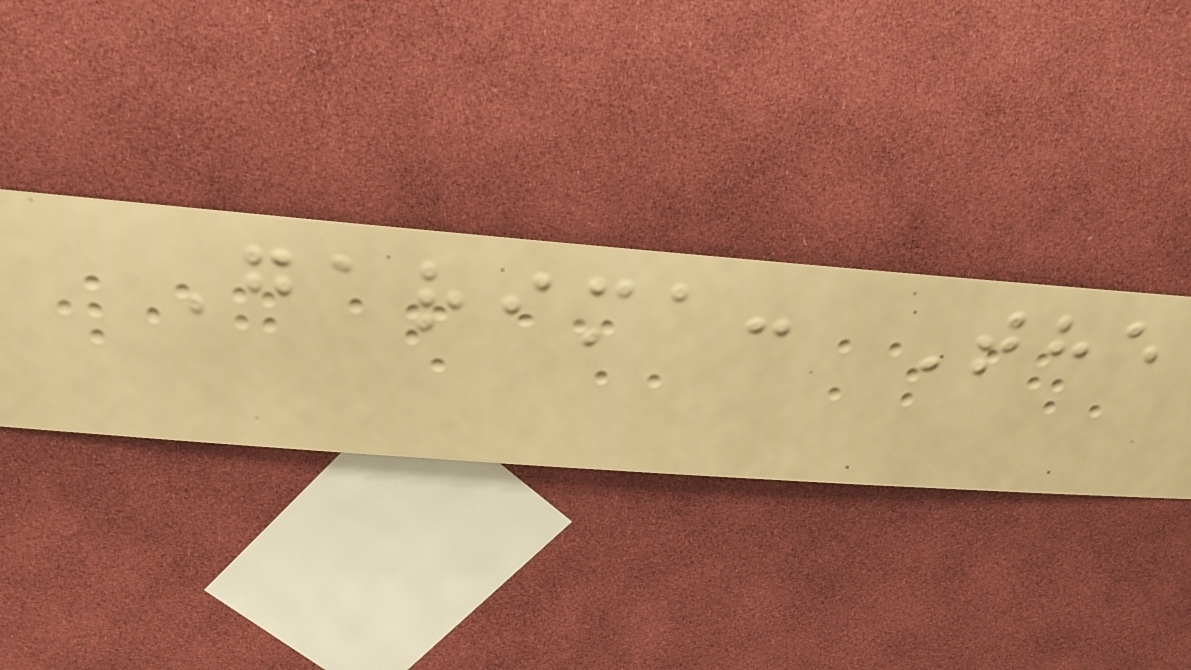Garima: The
